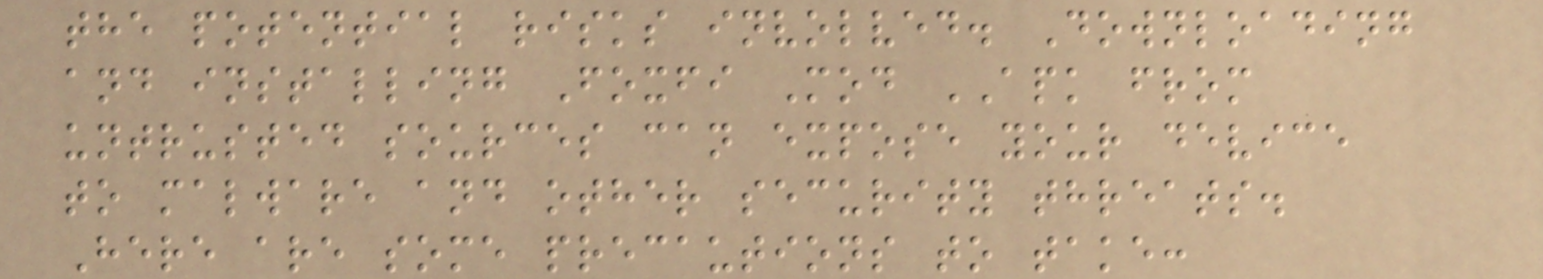the potential risks involved. Downloading
and installing Foxfi Mod APK from
untrusted sources can expose your device
to malware and other security threats.
Here are some precautions to take:
